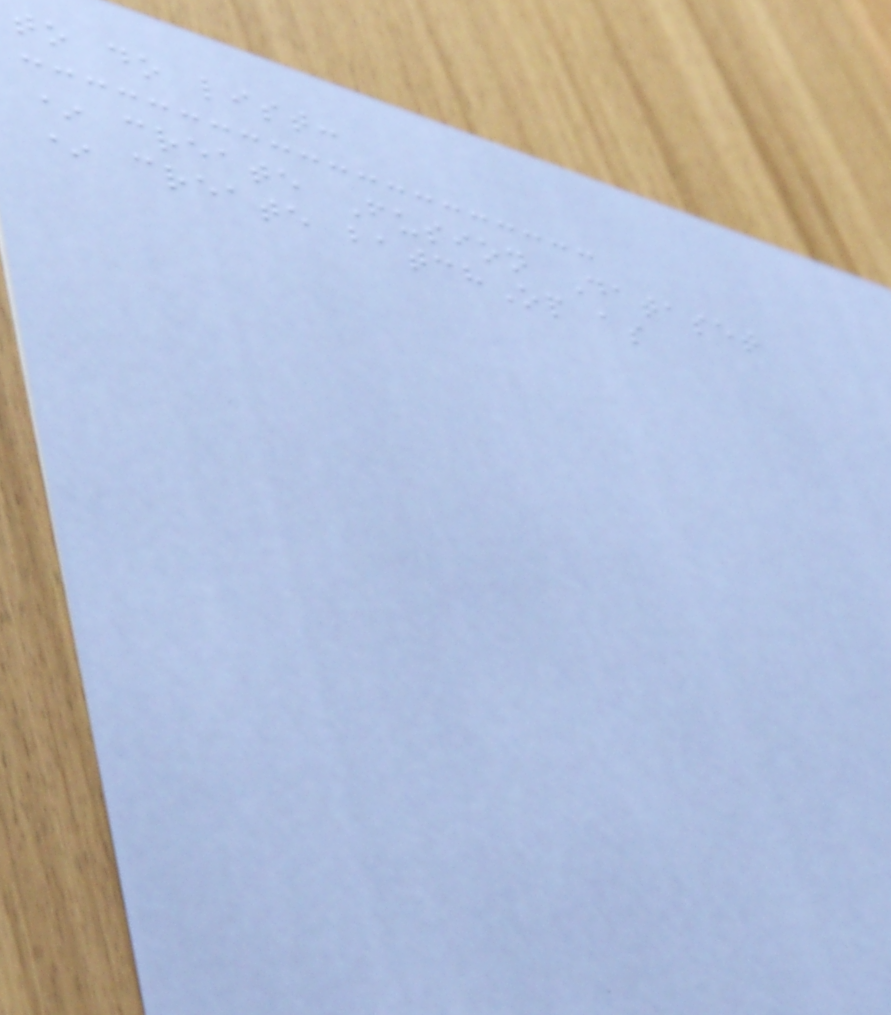to do list:
* create Fusion Dataset
* create batchOp as
